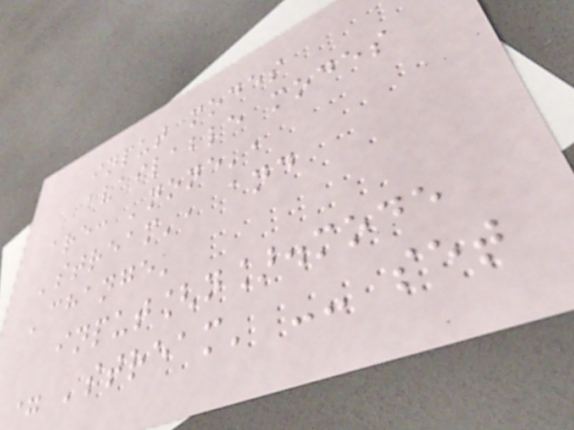input modes
available modes
are: 'none',
'stream', and
'change'
input[n].mode
= 'stream' -- set
